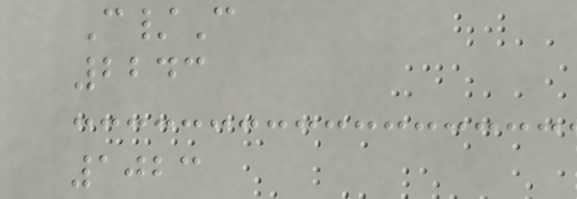C/C
2243
1023
